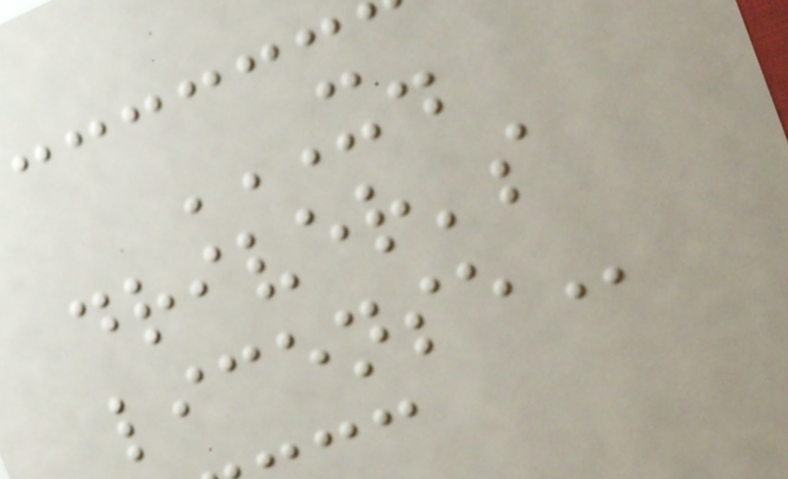X.
DRIVER'S
LICENSE
